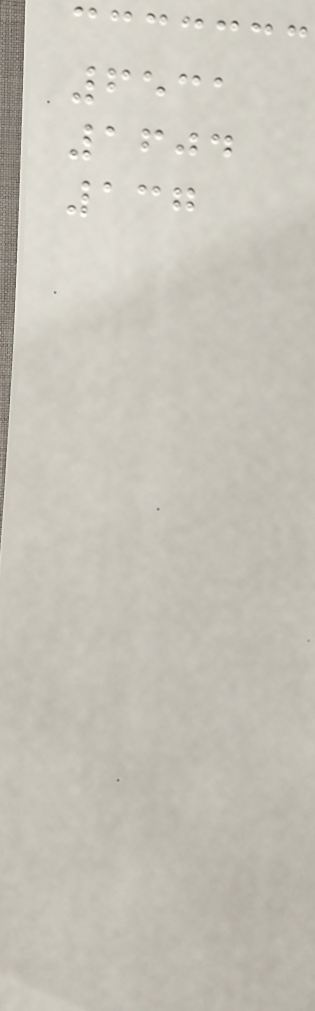6531
1604
137
